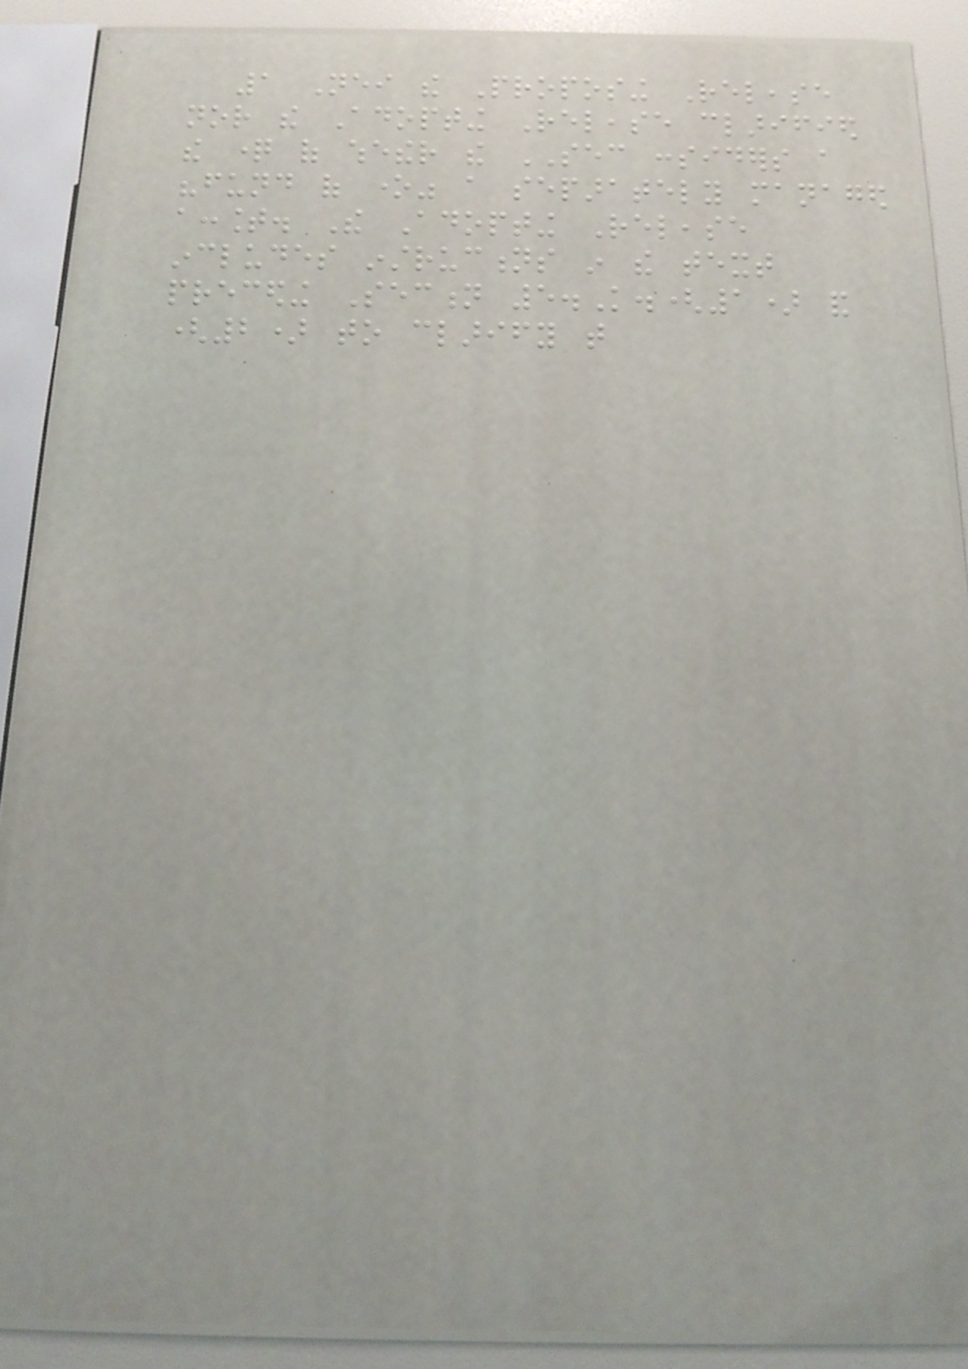1 Neither the Proposing Release
nor the Adopting Release clarified
the question of whether the SEC considers a
"fund of one" a separately managed
account. The Adopting Release
includes instructions in the text
preceding Section 5.K.(1) and
(2) to clarify that
